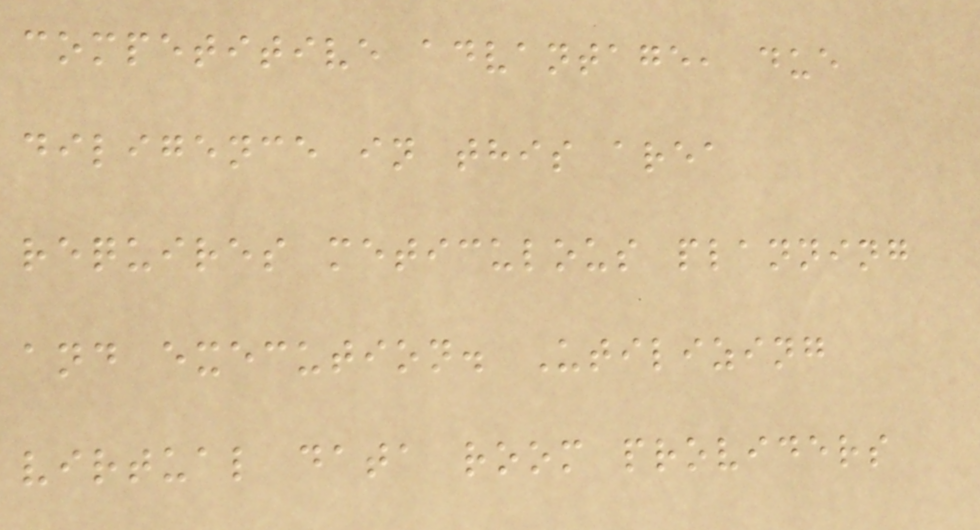competitive advantage, due
diligence in this area
requires meticulous planning
and execution. Utilizing
virtual data room providers
